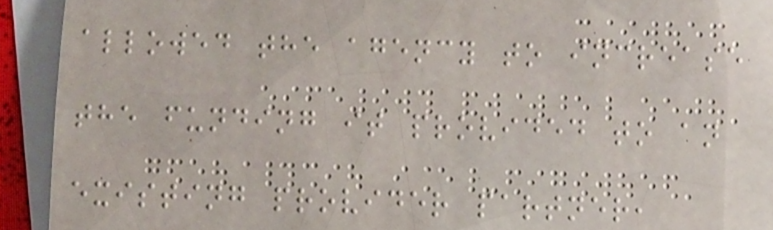allowed the agency to increase
the funding it provided to an
existing provider partner,
